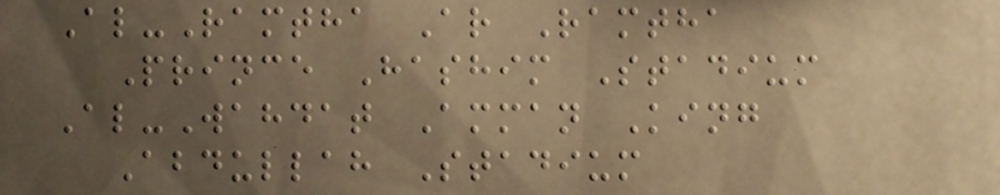Al-Ramtha Ar Ramtha
Prince Hashim Stadium
Al-Wahdat Amman King
Abdullah Stadium
